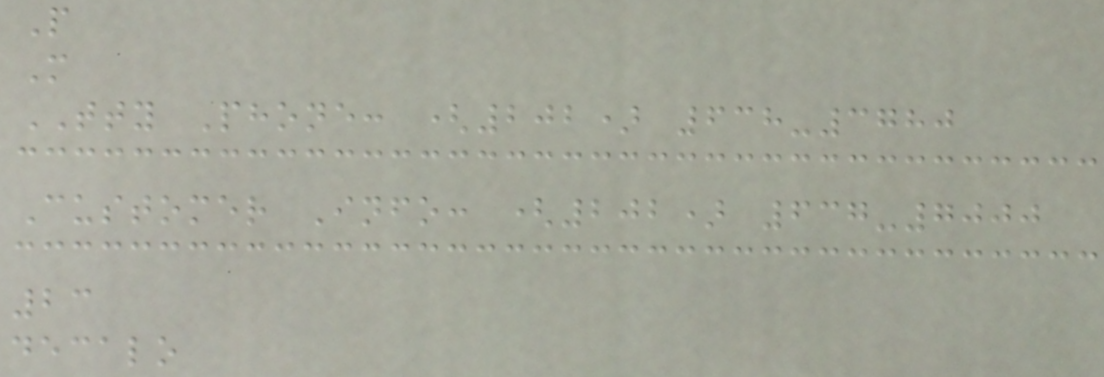P
M
TTY Phone: (202) 638-3780
Customer Info: (202) 637-7000
23
decalo
